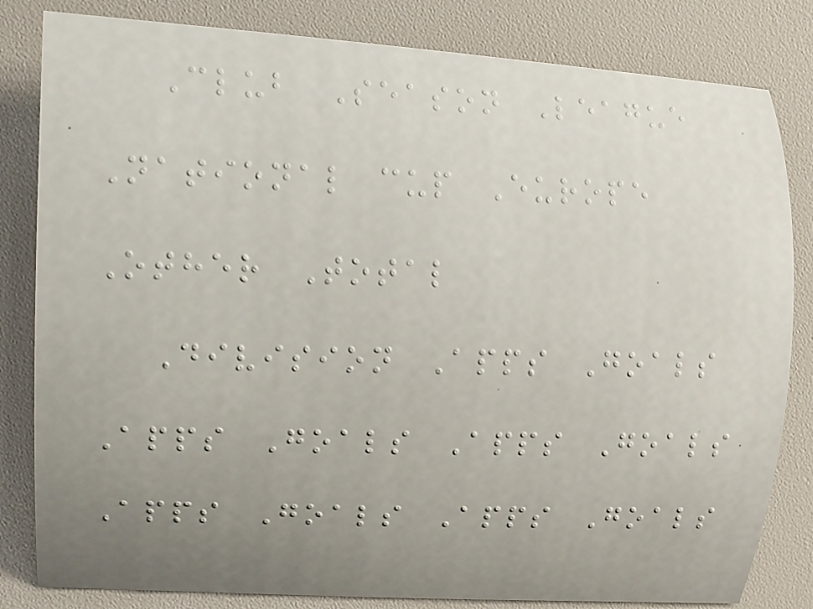Club Season League
National cup Europe
Other Total
Division Apps Goals
Apps Goals Apps Goals
Apps Goals Apps Goals
